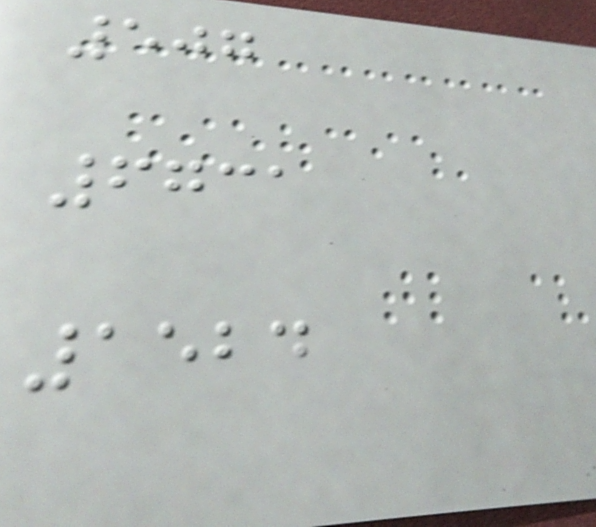507
6731
1524
